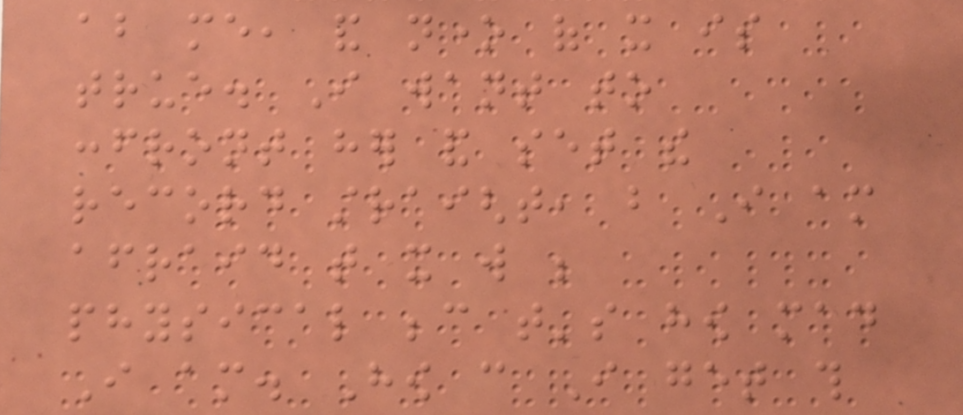about me, and none of it is
true. I want to
confront her and set the
record straight, but I am
afraid that it will be
physical because that's how mad
I am. How can I get this
